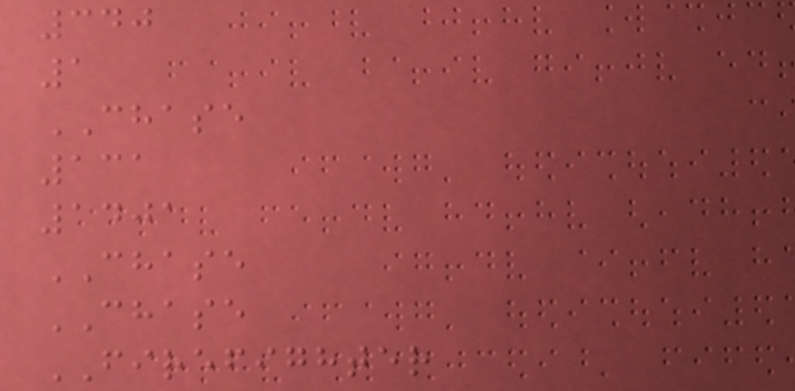340
1
CHASE
131
1401
CHASE
CHASE
FIREFIGHTER
